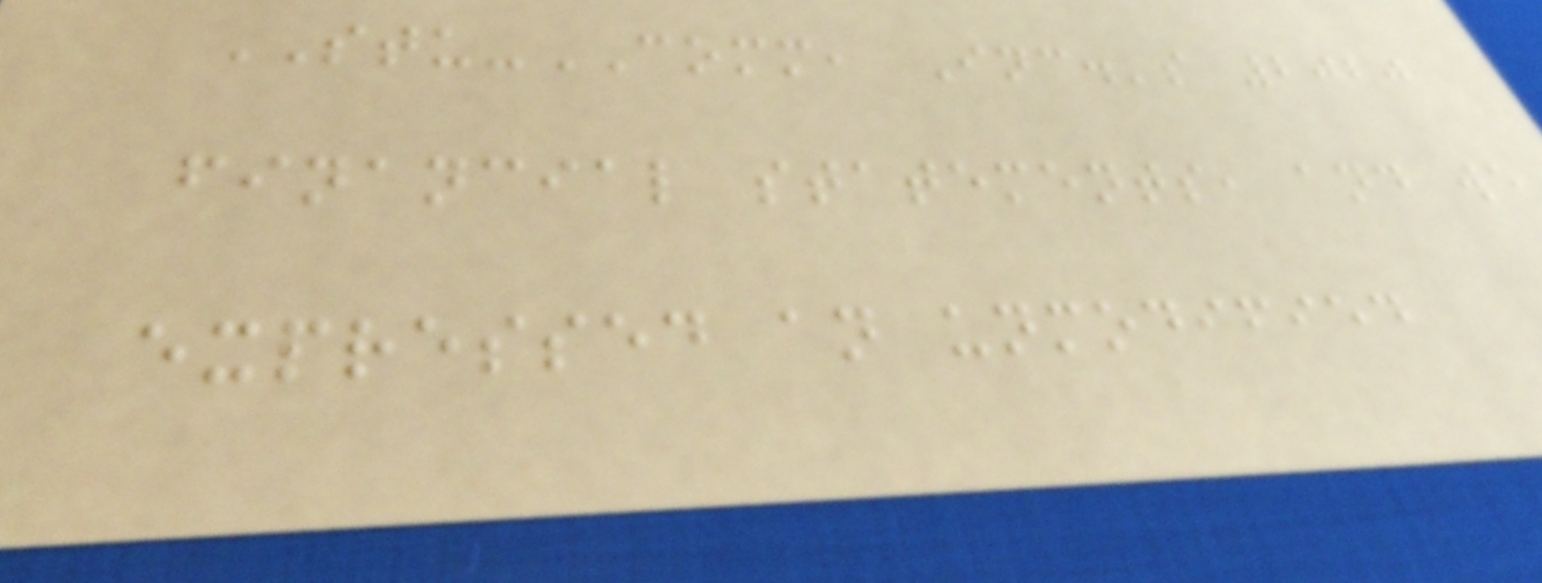STU-COMM, Inc.'s 2020
financial statements, and we
expressed an unmodified
